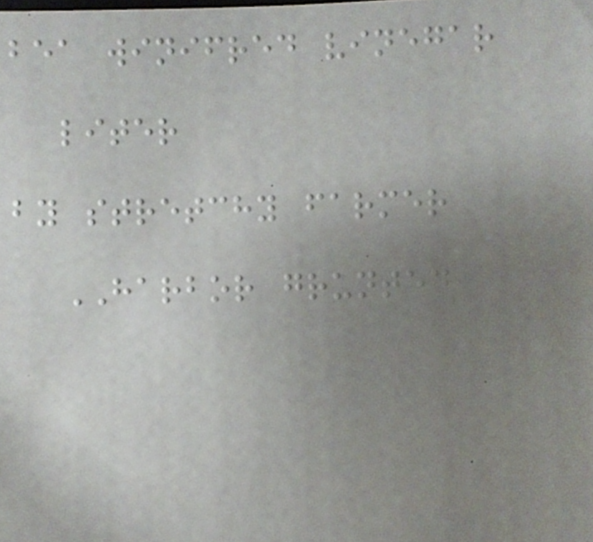bea winifred vinegar
liter
by stretchy farmer
HARBOR grunted
